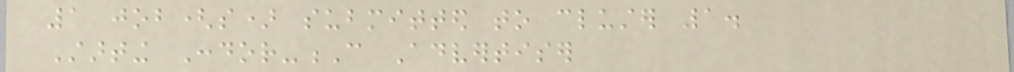1 job(s) submitted to cluster 1.
Starting Condor-C Advertiser
